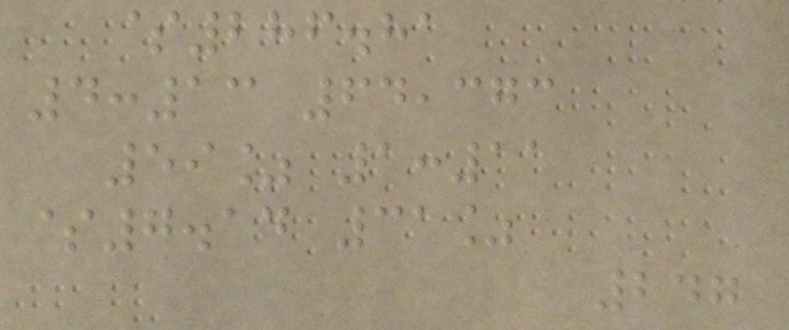$286.81
4:13 64,373
59% 1:11
$7.14 31%
247
